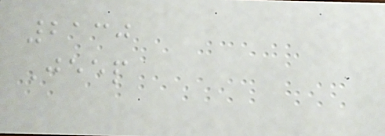2130
Jeep
